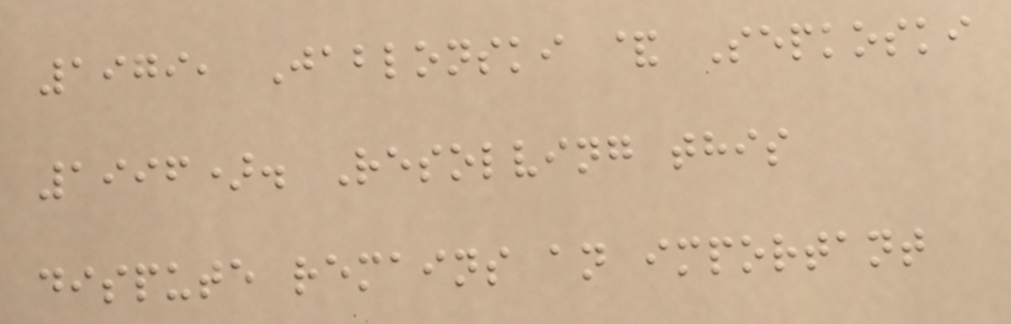1979, Jablonski & Sepkoski
1996). Resolving this
dispute remains an important
